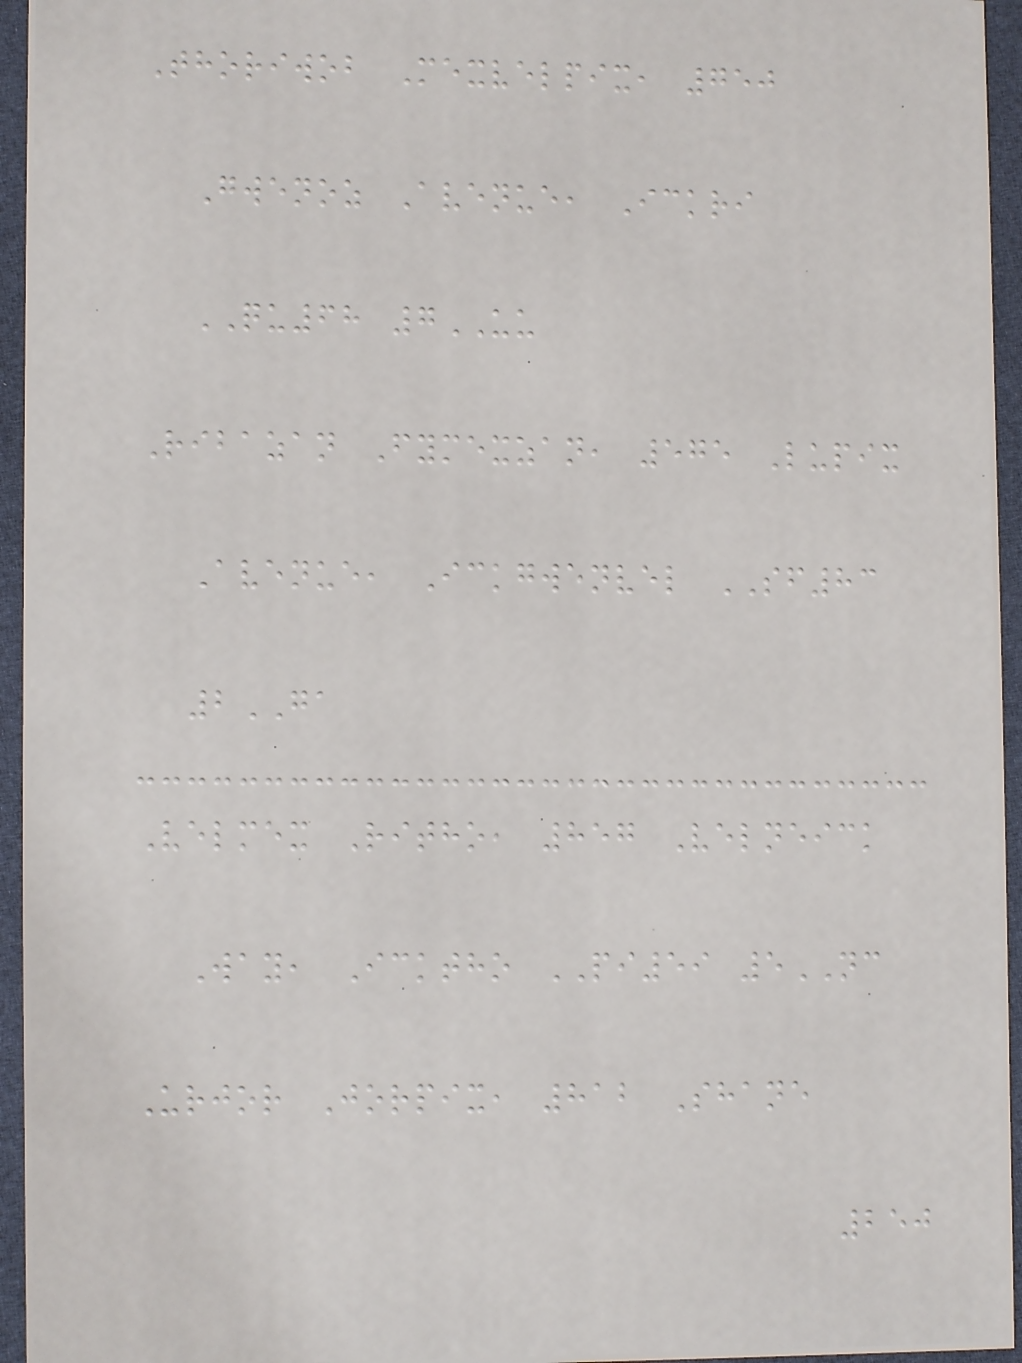Thoriwob Mexvelpix, 750
Gwenoz Avenue, Ickri
QU68 7UU
Ribazan Fymexzan, 575 Lupix
Avenue, Ickgwenvel SF83
2GA
Velmex Ritho, 857 Velneick
Way, Icktho PI59 5NC
Urjor Jorpix, 812 Shane
250
